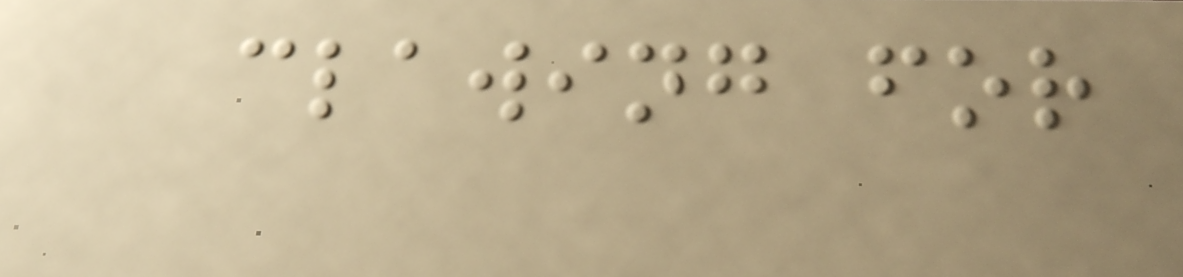clawing for
